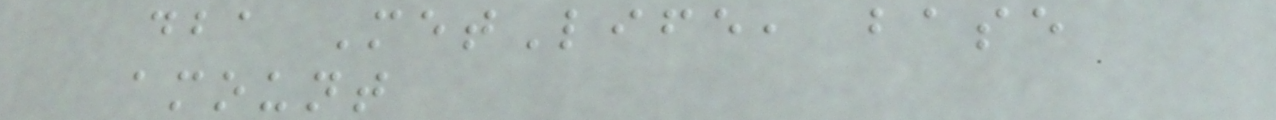dba MetLife, base
amount
